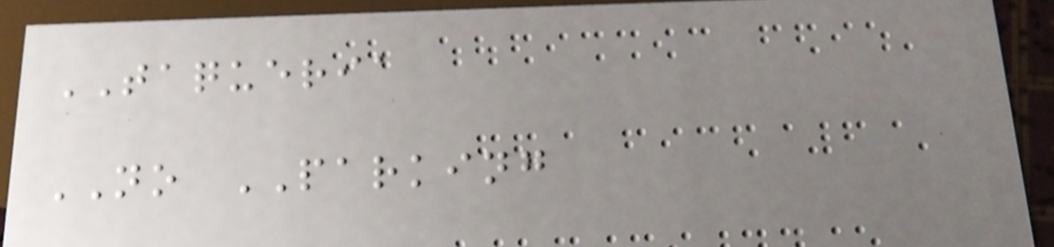TAQUERIA
NO PARKING
